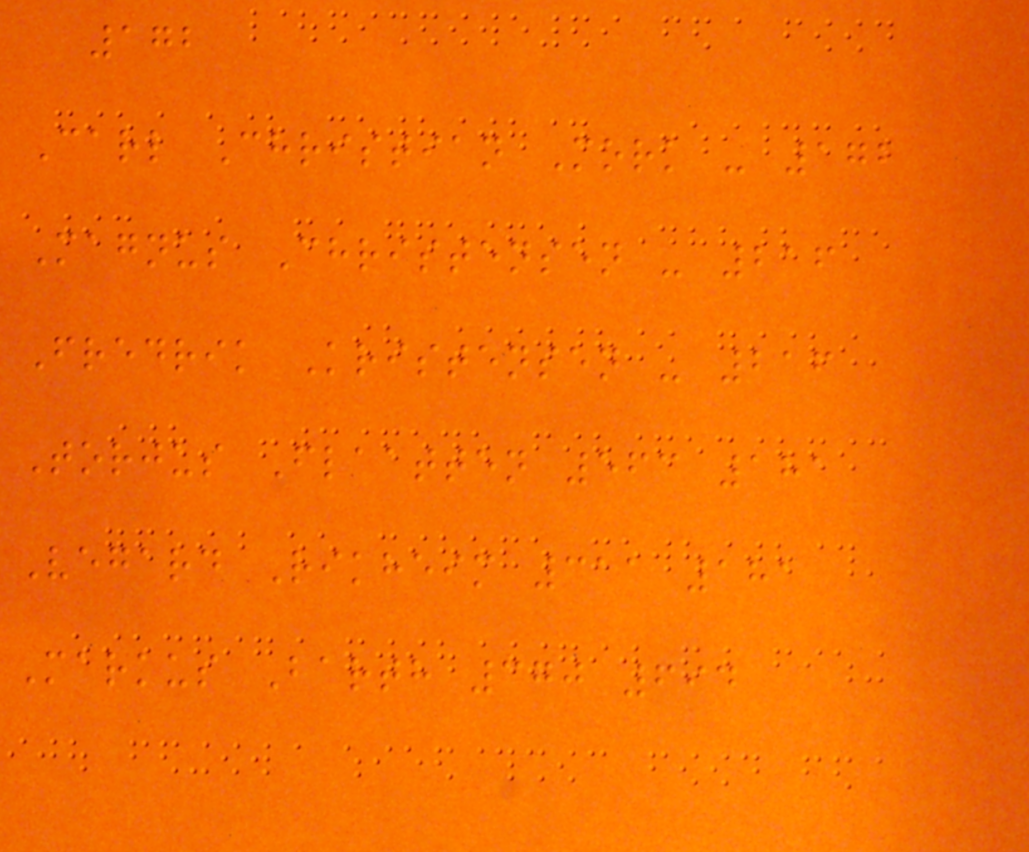172
Carl Christian Mork - 172
Magnus Christensen - 216
Fredrik Kristensen - 216
Torjus Flaatten 563 181
Vegard Rikheim 311 181
Markus Barth 370 694
